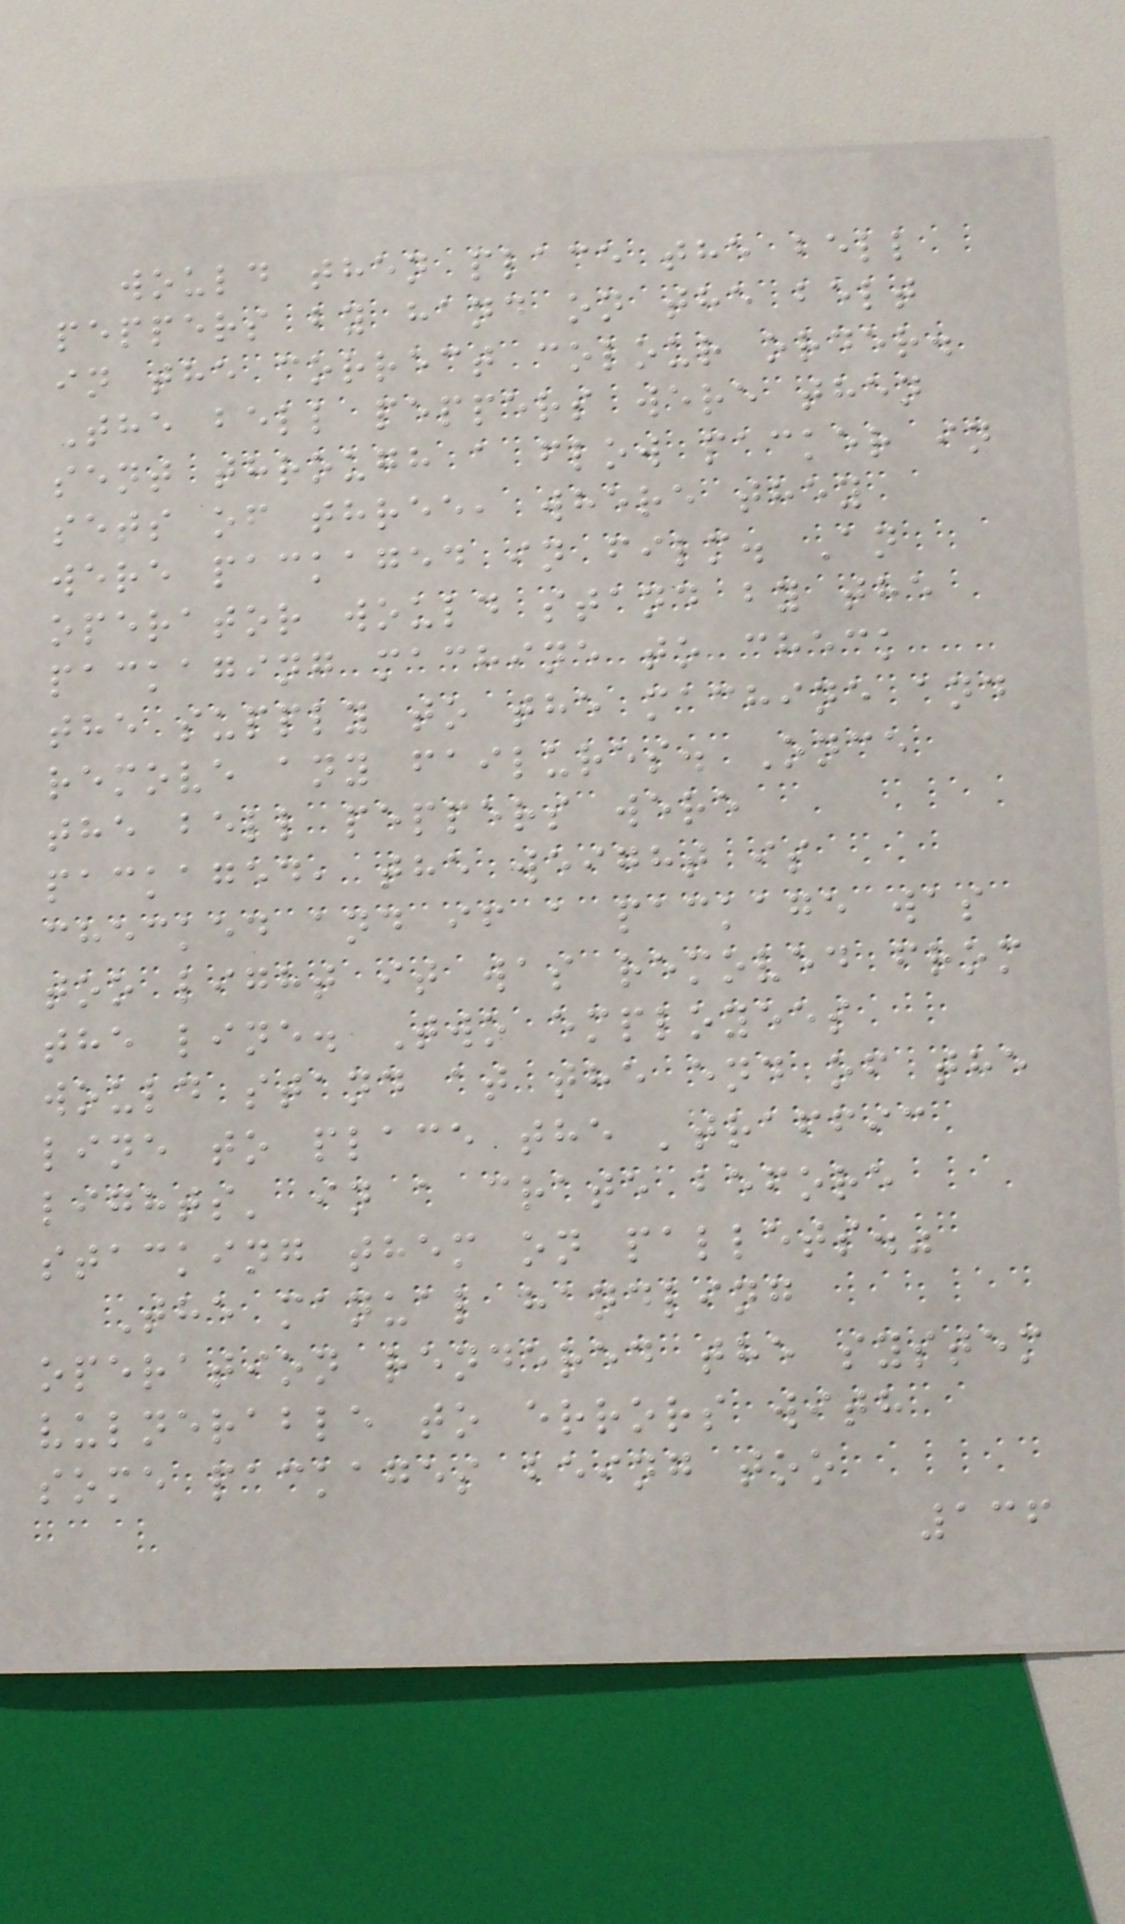would then place the bell
peppers by hand on the belt
in the correct colour order.
The bell peppers were then
sent through a flow packer in
sets of three, where they
were packaged in film. An
operator would stand by the
packaging machine to check
the supply to the machine and
remove any failures. Once
the bell peppers were
packaged, the weight is
checked and if a package was
too light it was removed from
the line. Two employees
would stand at the end of the
line to place the 'traffic
lights' in a crate before
stacking them on pallets."
The manual handling
operation rendered the system
vulnerable to errors with
some packages being too
136
